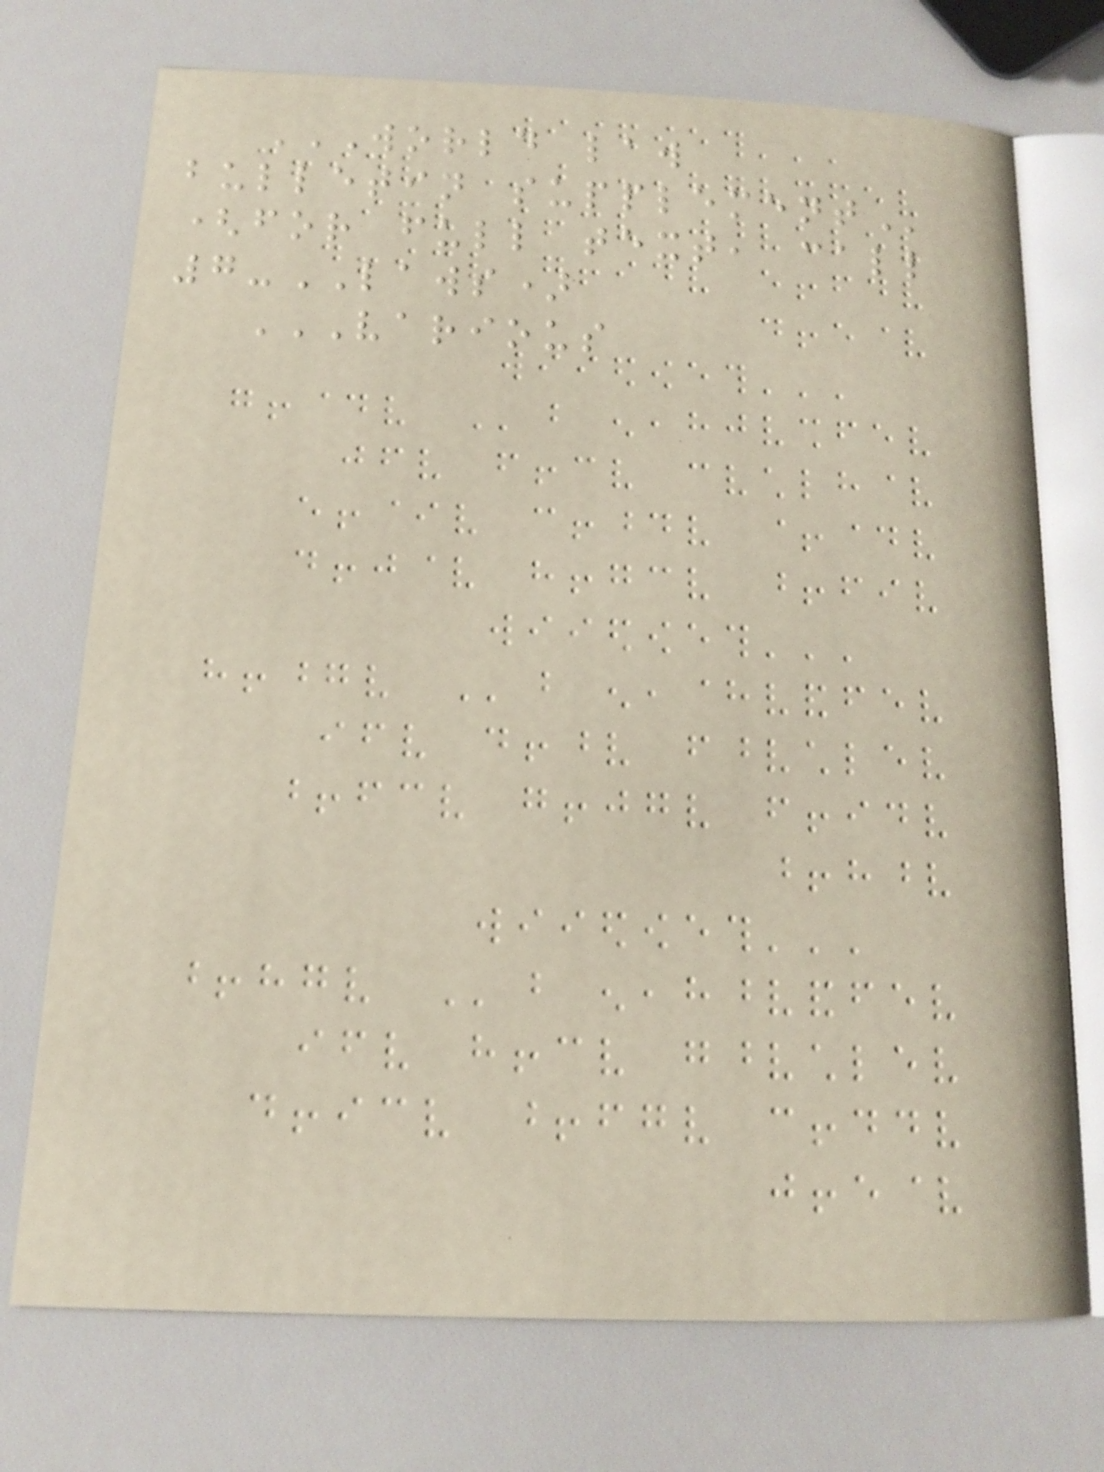WORLD LAW
BULLETIN SUPPLEMENT
(for full text, call
7-LAWS)
VARIOUS
